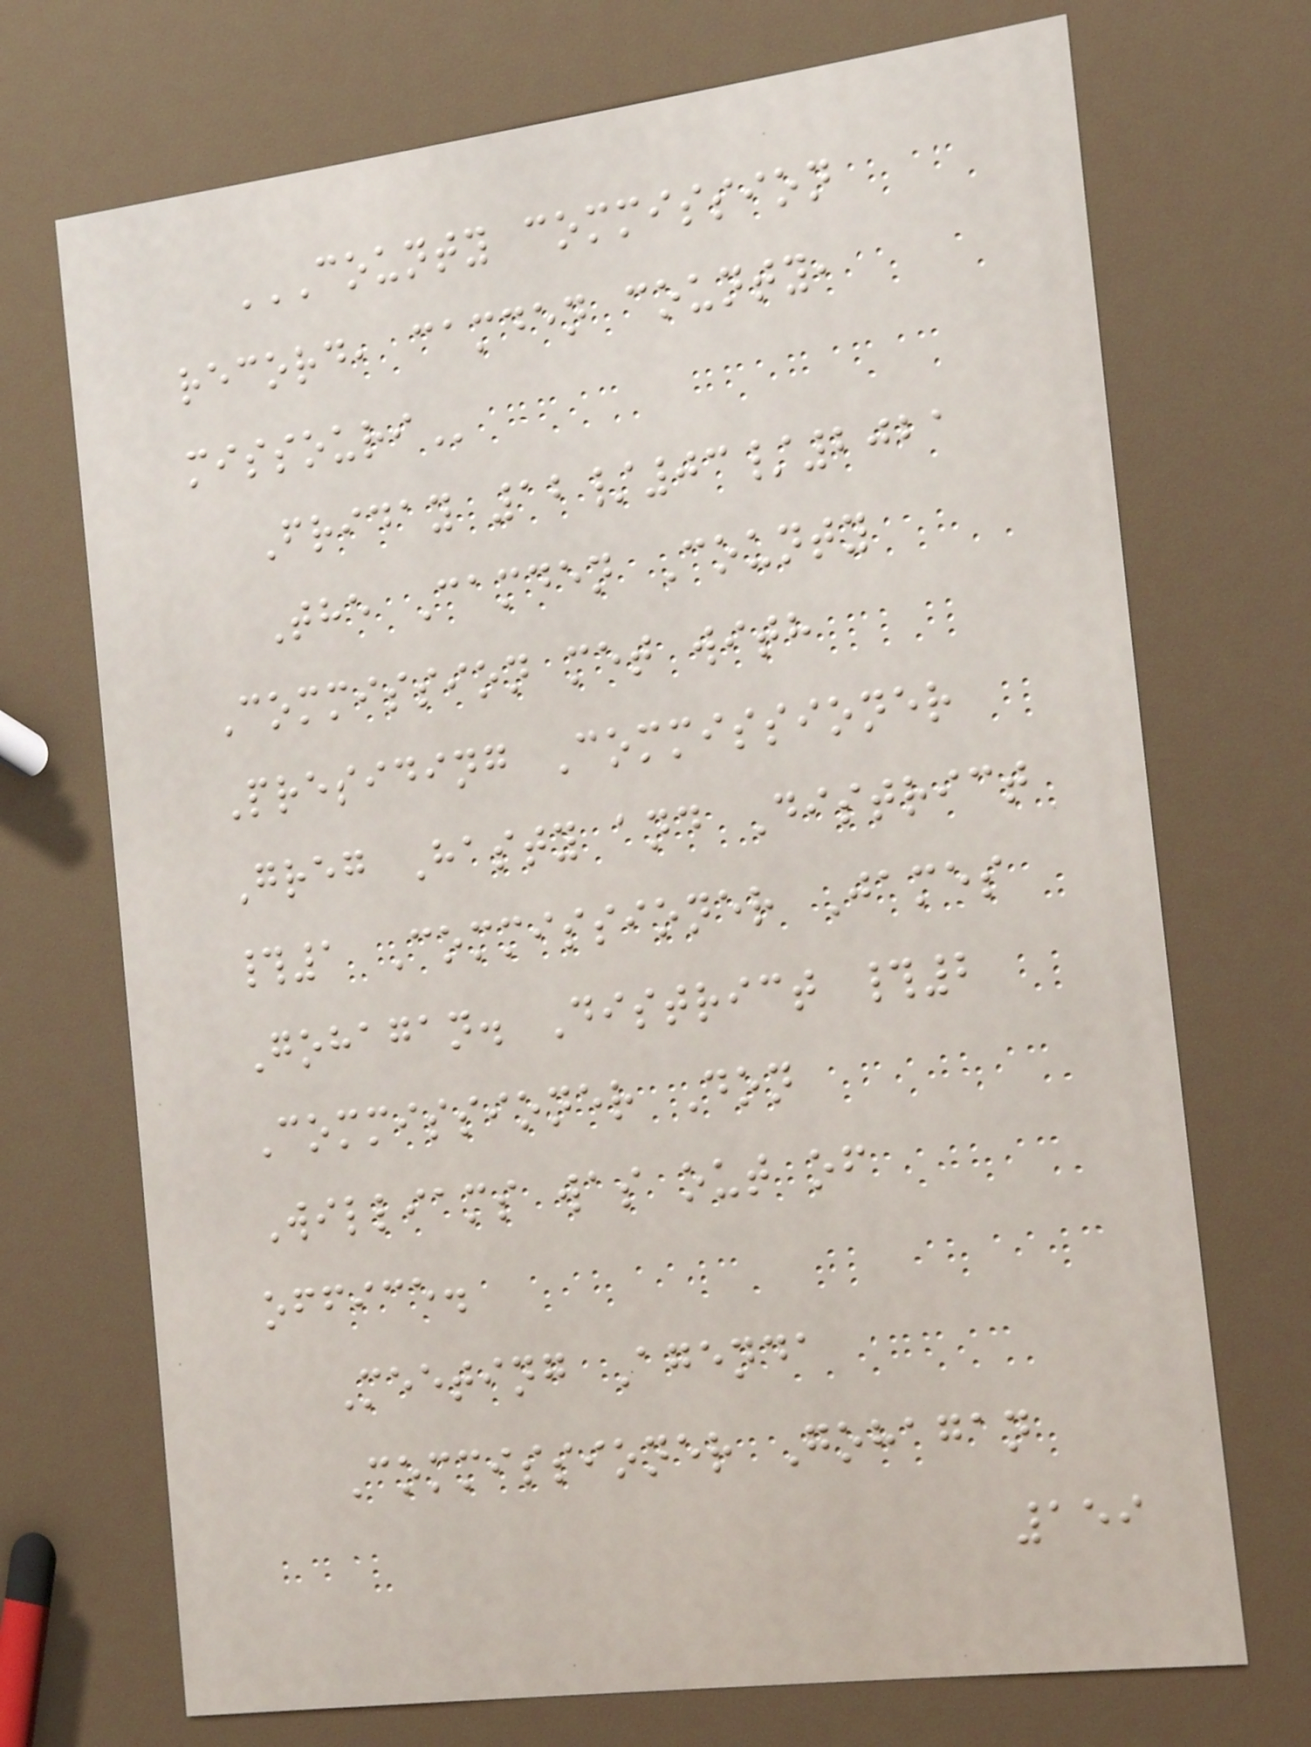COUNTY COMMISSION
RECORD, CAMDEN COUNTY,
MISSOURI
Friday 12/03/2021
The Camden County
Commission met with
Presiding Commissioner
Greg Hasty and District
#1 Commissioner James
Gohagan. District #2
Commissioner Don
Williams was out of
office.
Meeting Agenda
Commissioner Gohagan
159
